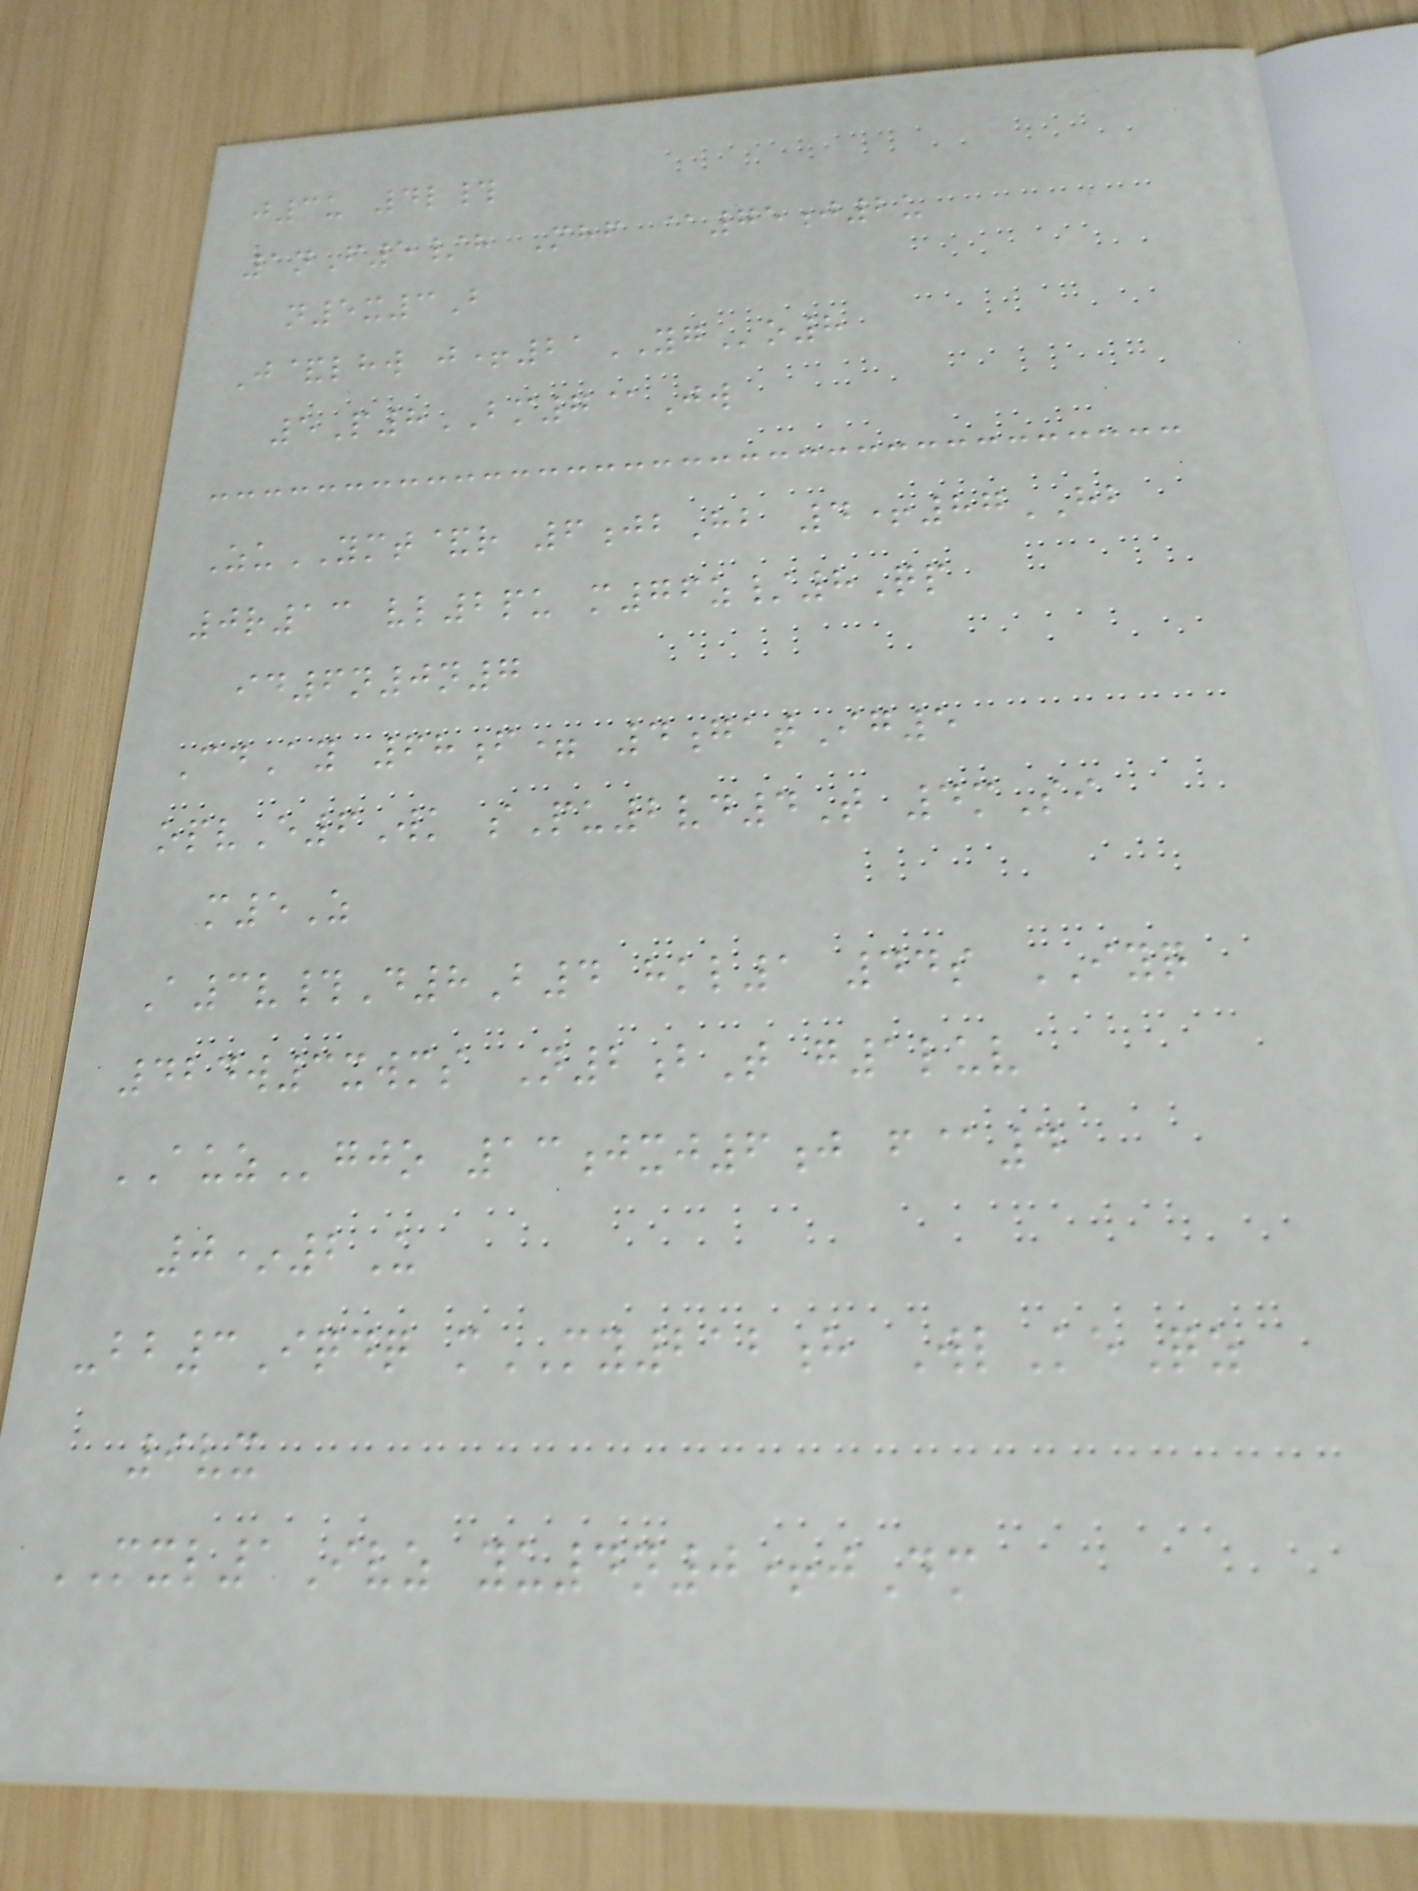j3u 4l#
1nF5/h Mhf @75j2u
n5x3B
J&lhw j+21YGo8
5P8BM7@Jw
ZuYMT&r 6jbHb 4+87HB
0r13 vl2pu m76z/8Qp
id6n0n7
CdAy 68f= 4gatIg5
opvE6Wk sPu2vd4T 4mSi
m5Z
A3v#D8B4 hkl1 44s IYQ
424w3xwms N2bT g1luv
AUZgjo 13jxj6j f@4
0*2U
-bb3Iqdq mMY212h WlKeQz
9vx
MXL1Ivz yu4n0+jDm
